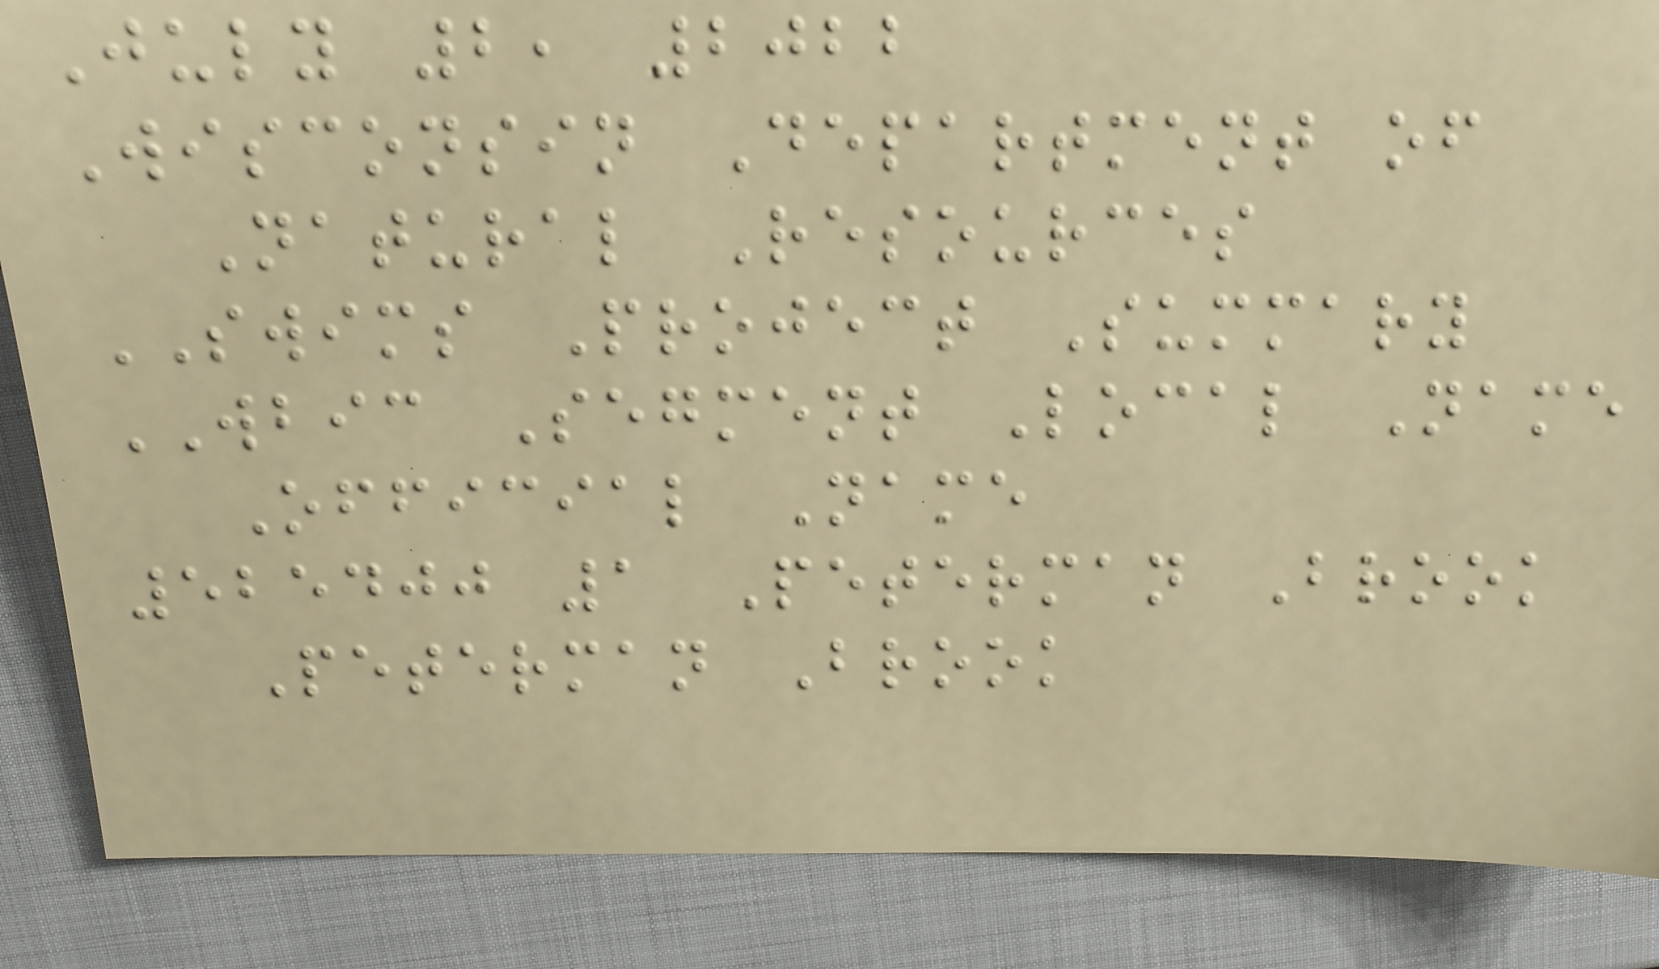July 2, 2022
Wisconsin Department of
Natural Resources
SWIMS Project Summary
WBIC Segment Local Name
Official Name
525400 1 Peterman Brook
Peterman Brook
